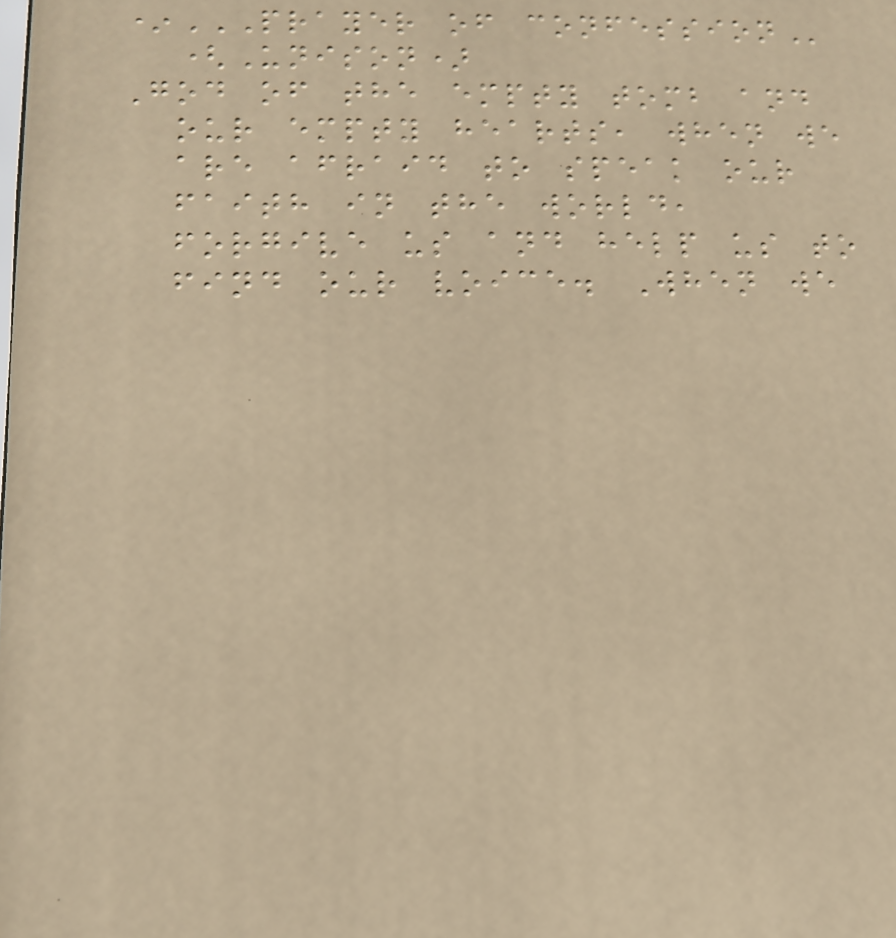*PRAYER OF CONFESSION
(Unison)
God of the empty tomb and
our empty hearts, when we
are afraid to speak our
faith in the world,
forgive us and help us to
find our voice. When we
